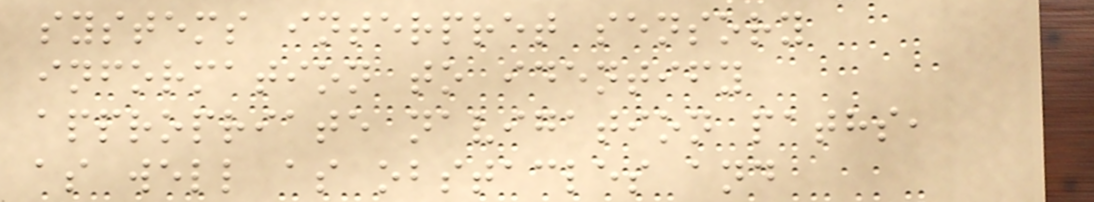systems interpret sensory
information to identify
appropriate navigation paths,
as well as obstacles and
